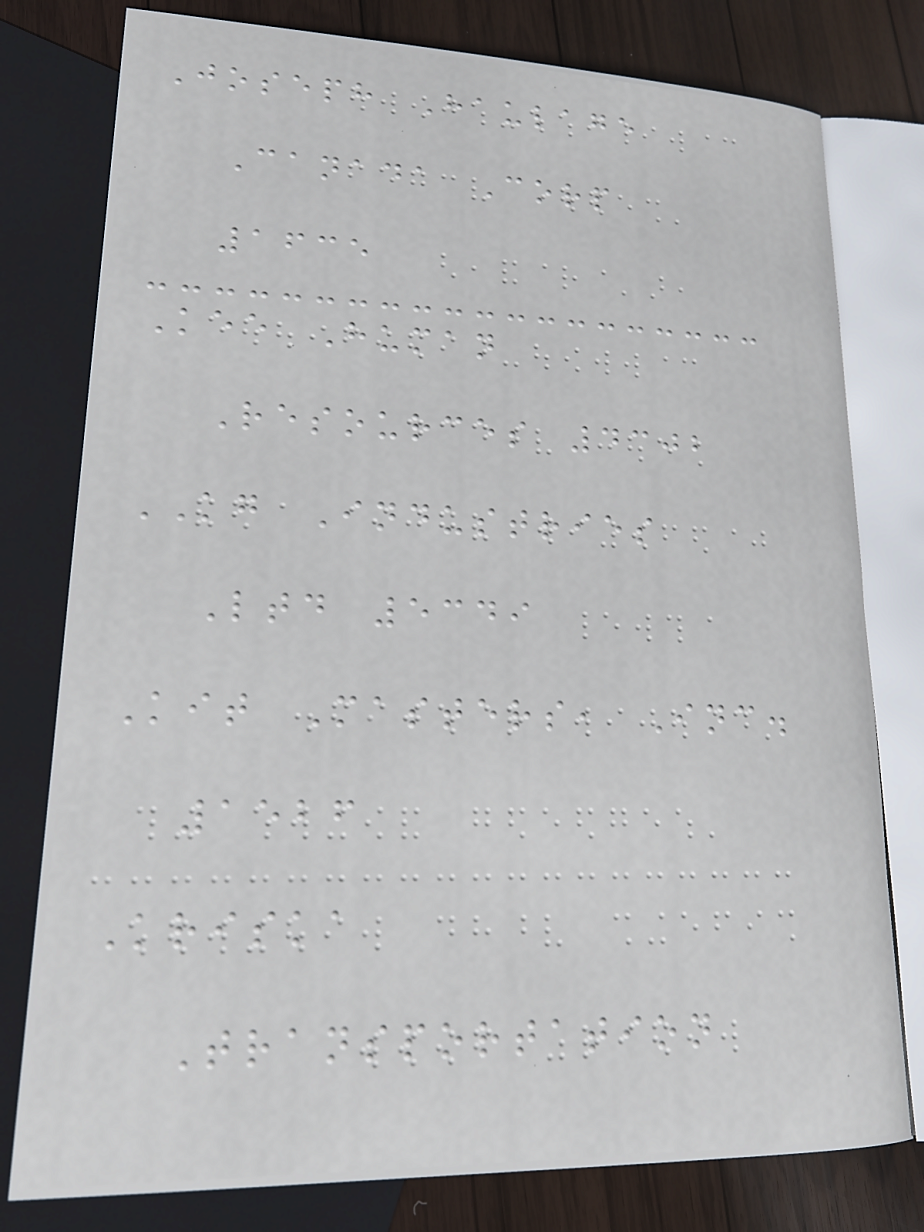Joseph Haulage
Canada Corp
1635
Kee Human
Resources 4302
KG Industries
Ltd 5349
Kit Masters, Inc.
1526
Kriska
Transportation
